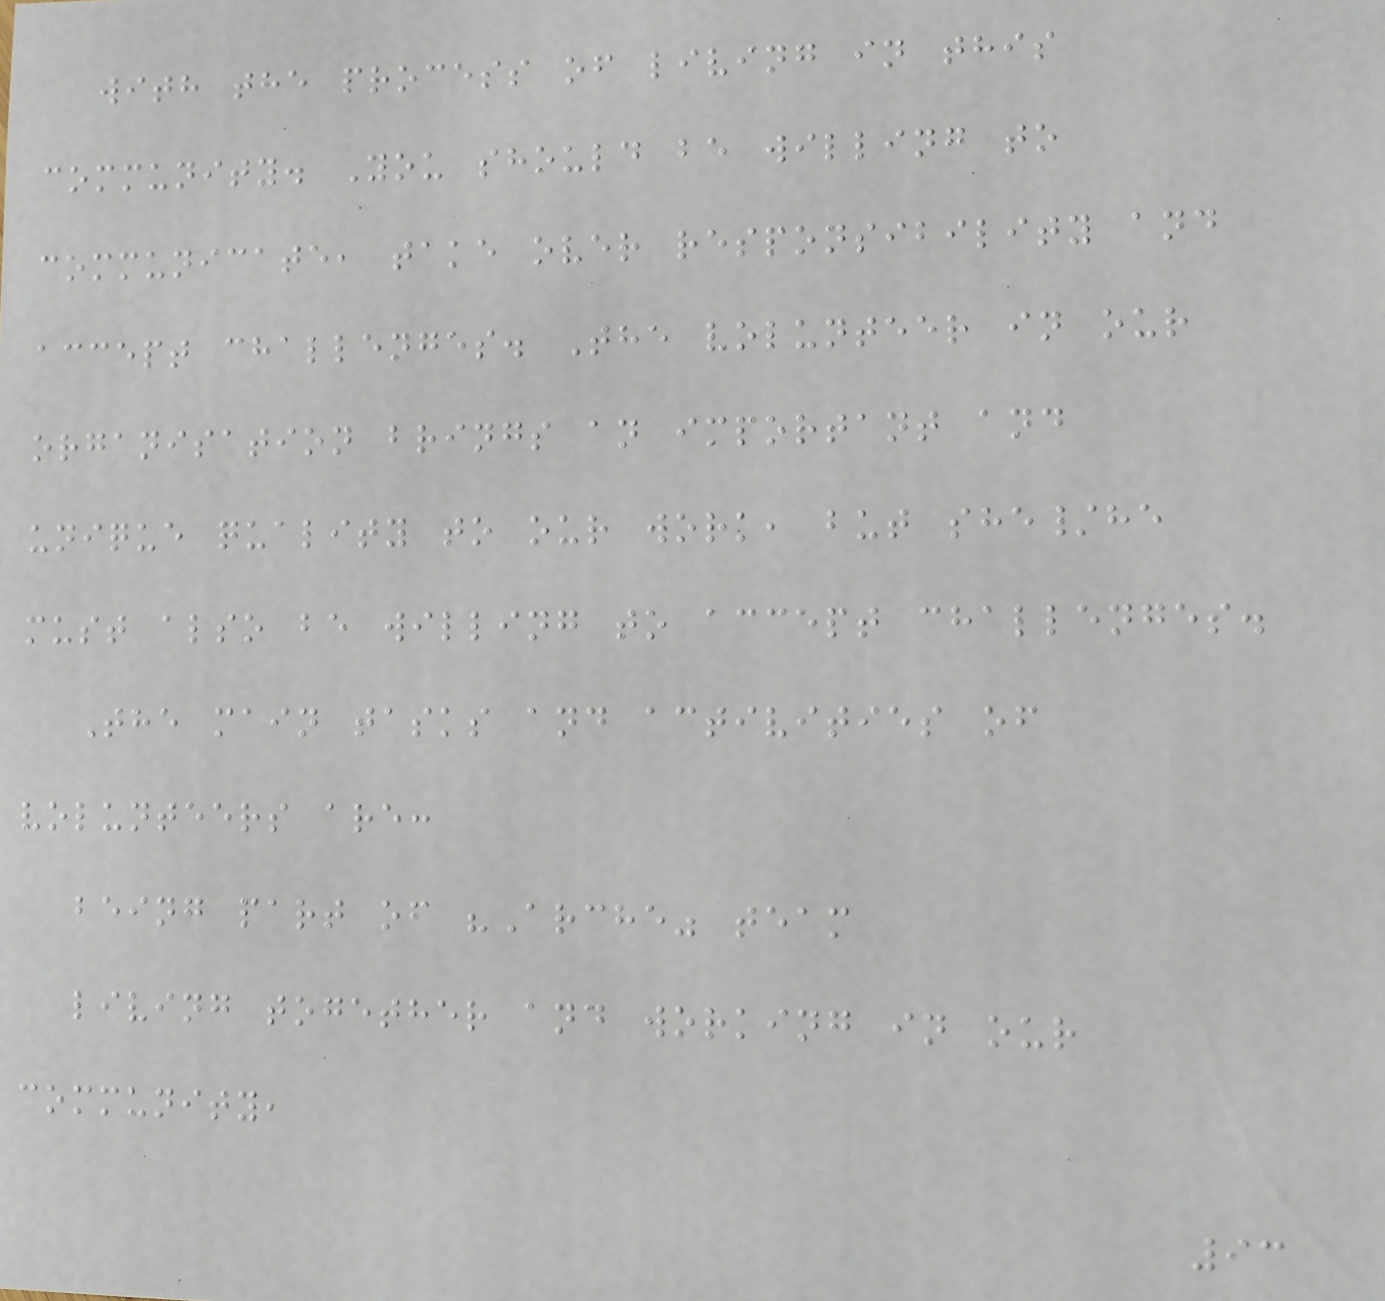with the process of living in this
community. You should be willing to
communicate, take over responsibility and
accept challenges. The volunteer in our
organisation brings an important and
unique quality to our work, but she/he
must also be willing to accept challenges.
The main tasks and activities of
volunteers are:
being part of "Arche" team
living together and working in our
community,
93
